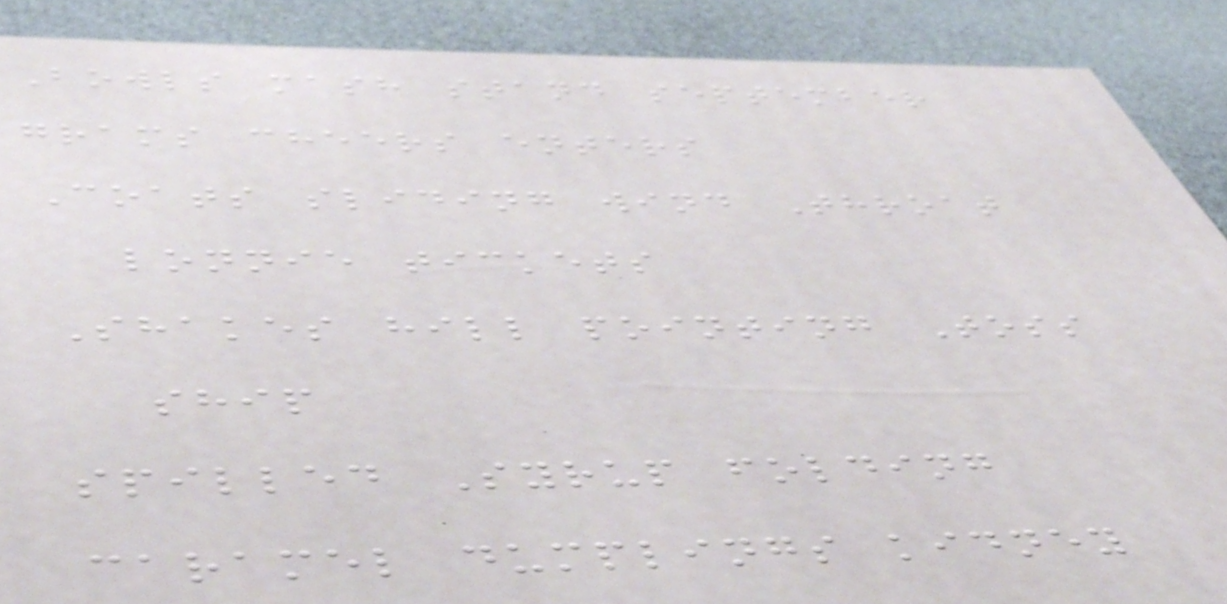Bowls mash stand september
grams cheers enters
Coats sliding wind Throat
lonnie tickets
Shakes hill pointing Toss
ship
spilled Syrup folding
caramel dumplings kidney
